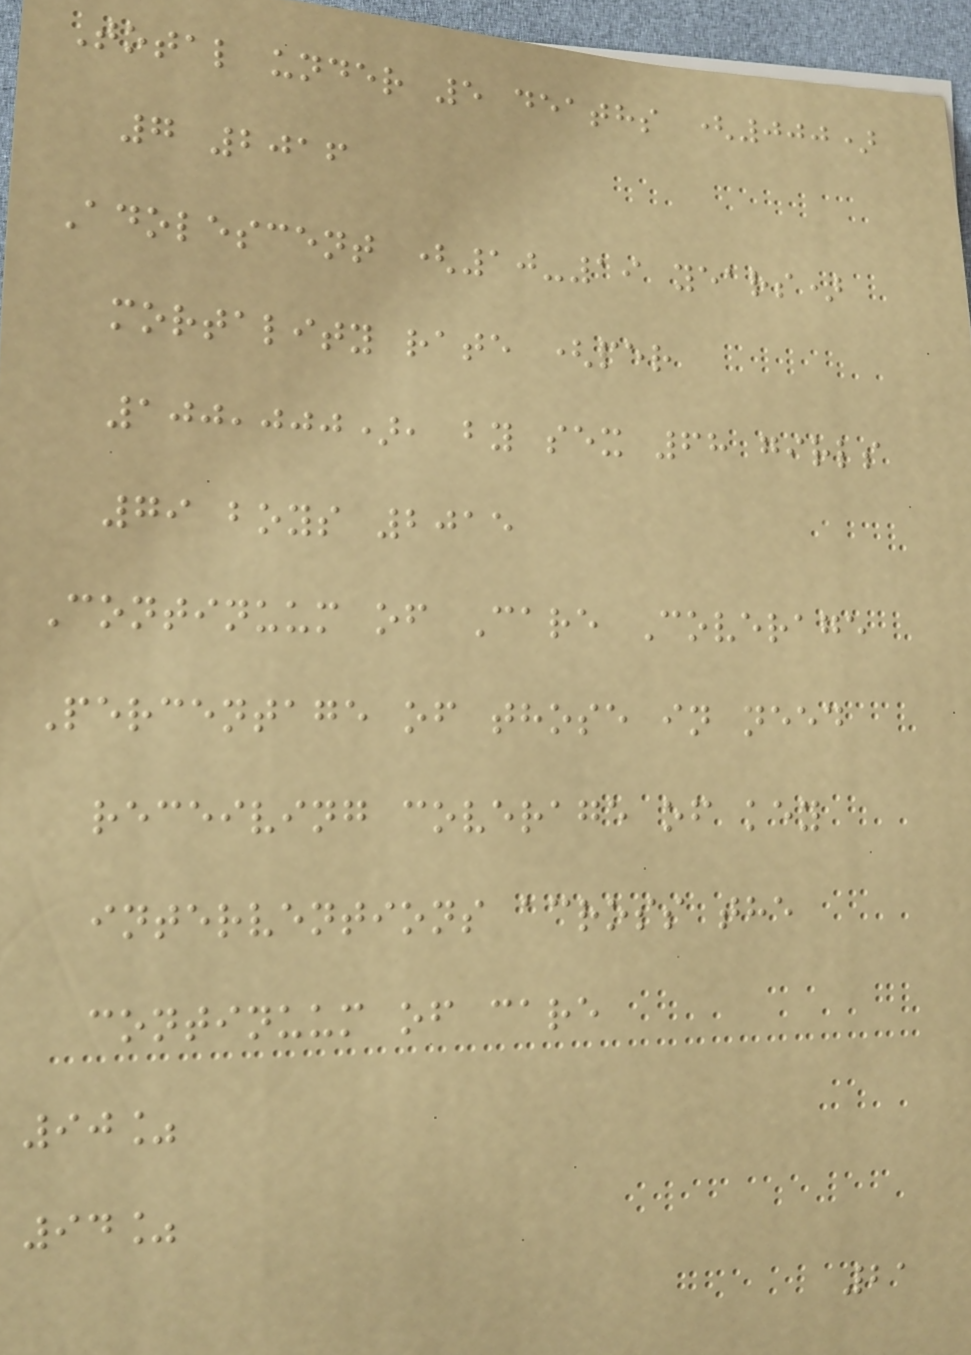Total under 5 deaths (000)
7 2016
Adolescent (10-19 years)
mortality rate (per
100,000), by sex 68 girls
79 boys 2015
Continuum of Care Coverage
Percentage of those in need
receiving coverage of key
interventions across the
continuum of care
90%
94%
21
